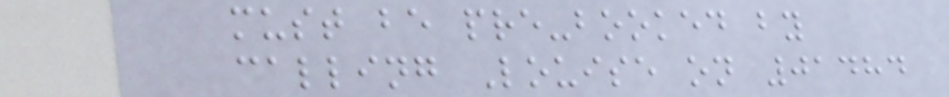must be pre-booked by
calling Louise on 01484
